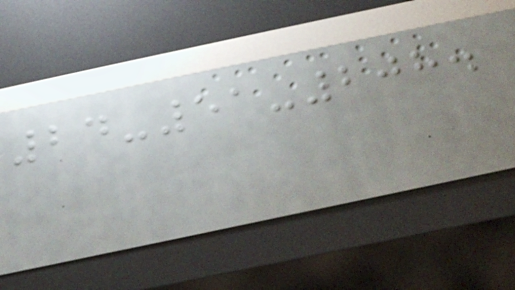24-51-208.
